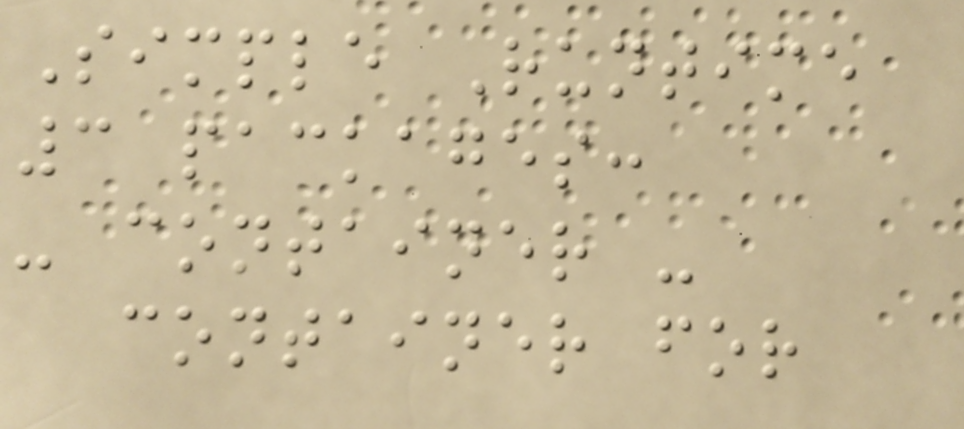Simple Runtime
3 packages:
- container -
container for
